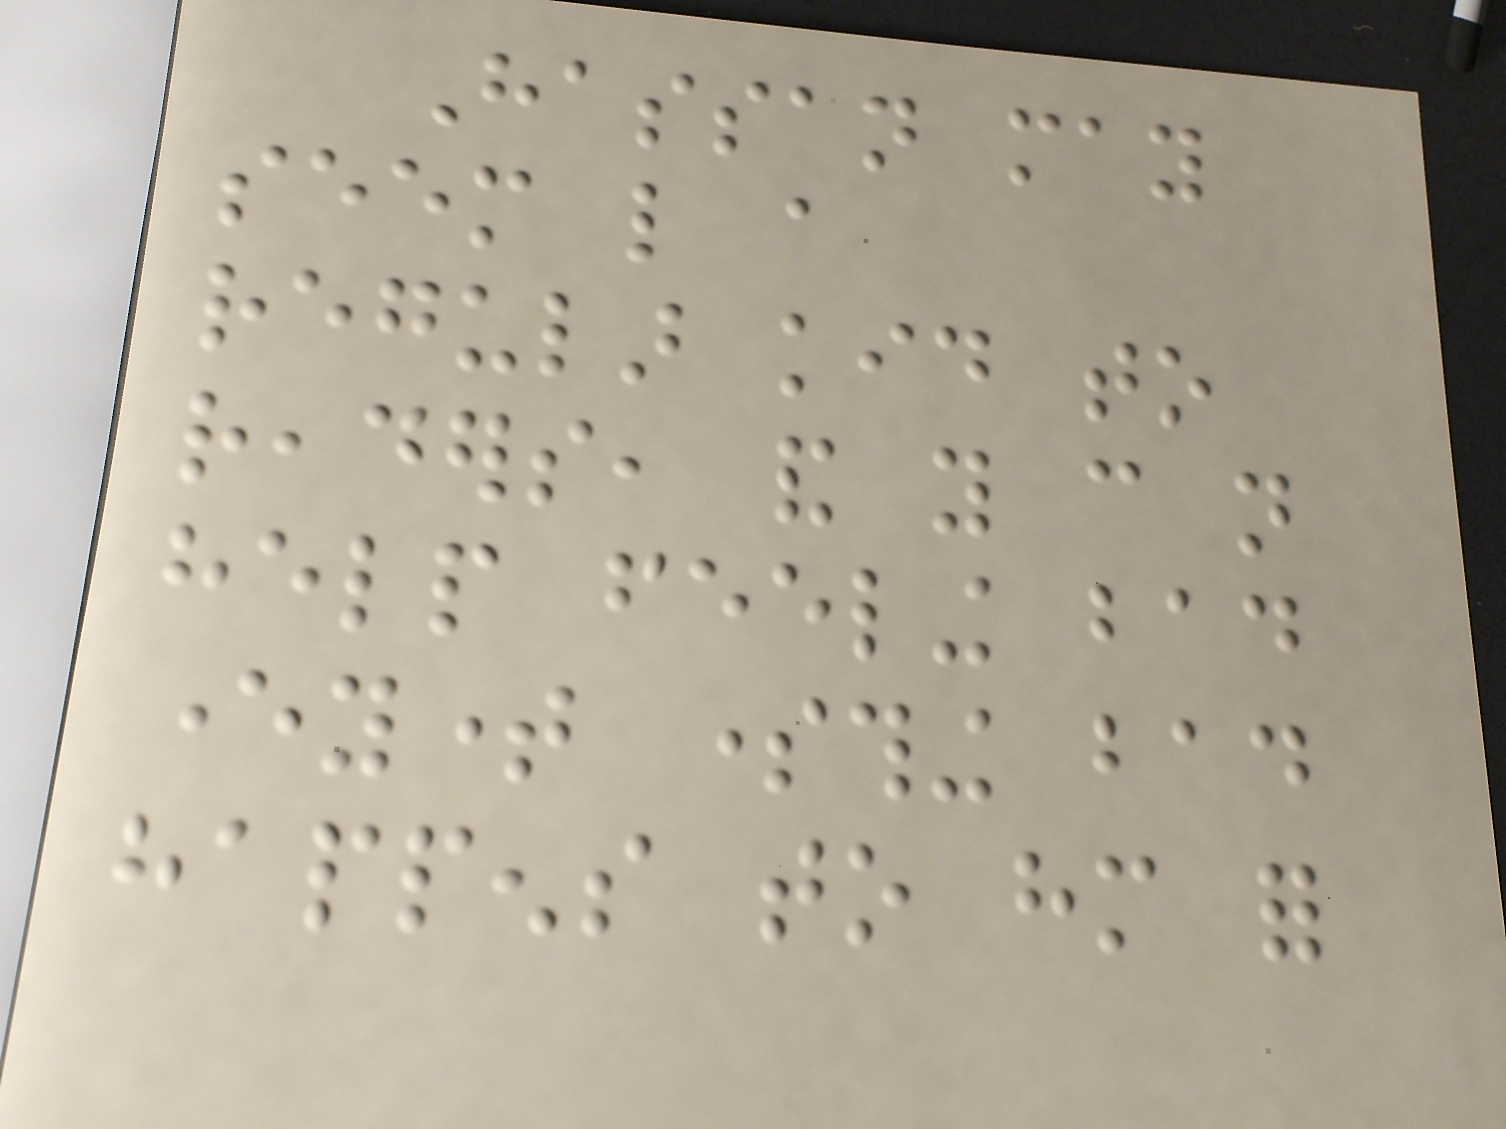Hassan may
seem like a
regular kid to
readers, and you can not
help feeling bad
everytime something bad
happens to him for
